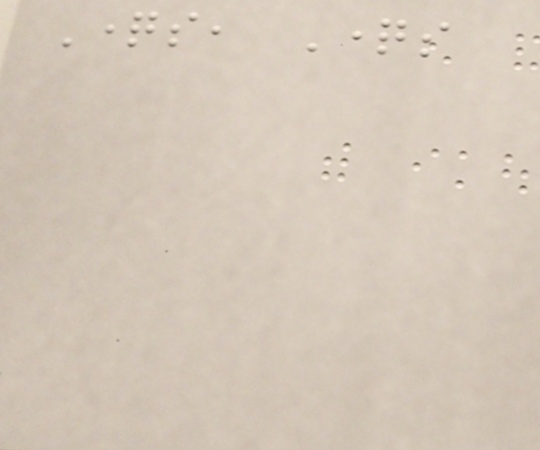Questions, Questions
